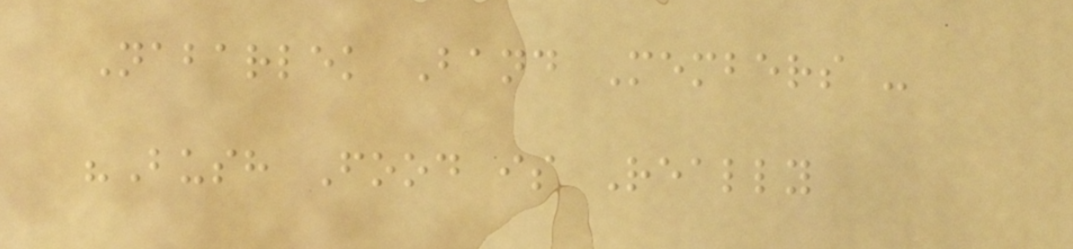Nabarlek Band Members -
"Bush Food is Really
